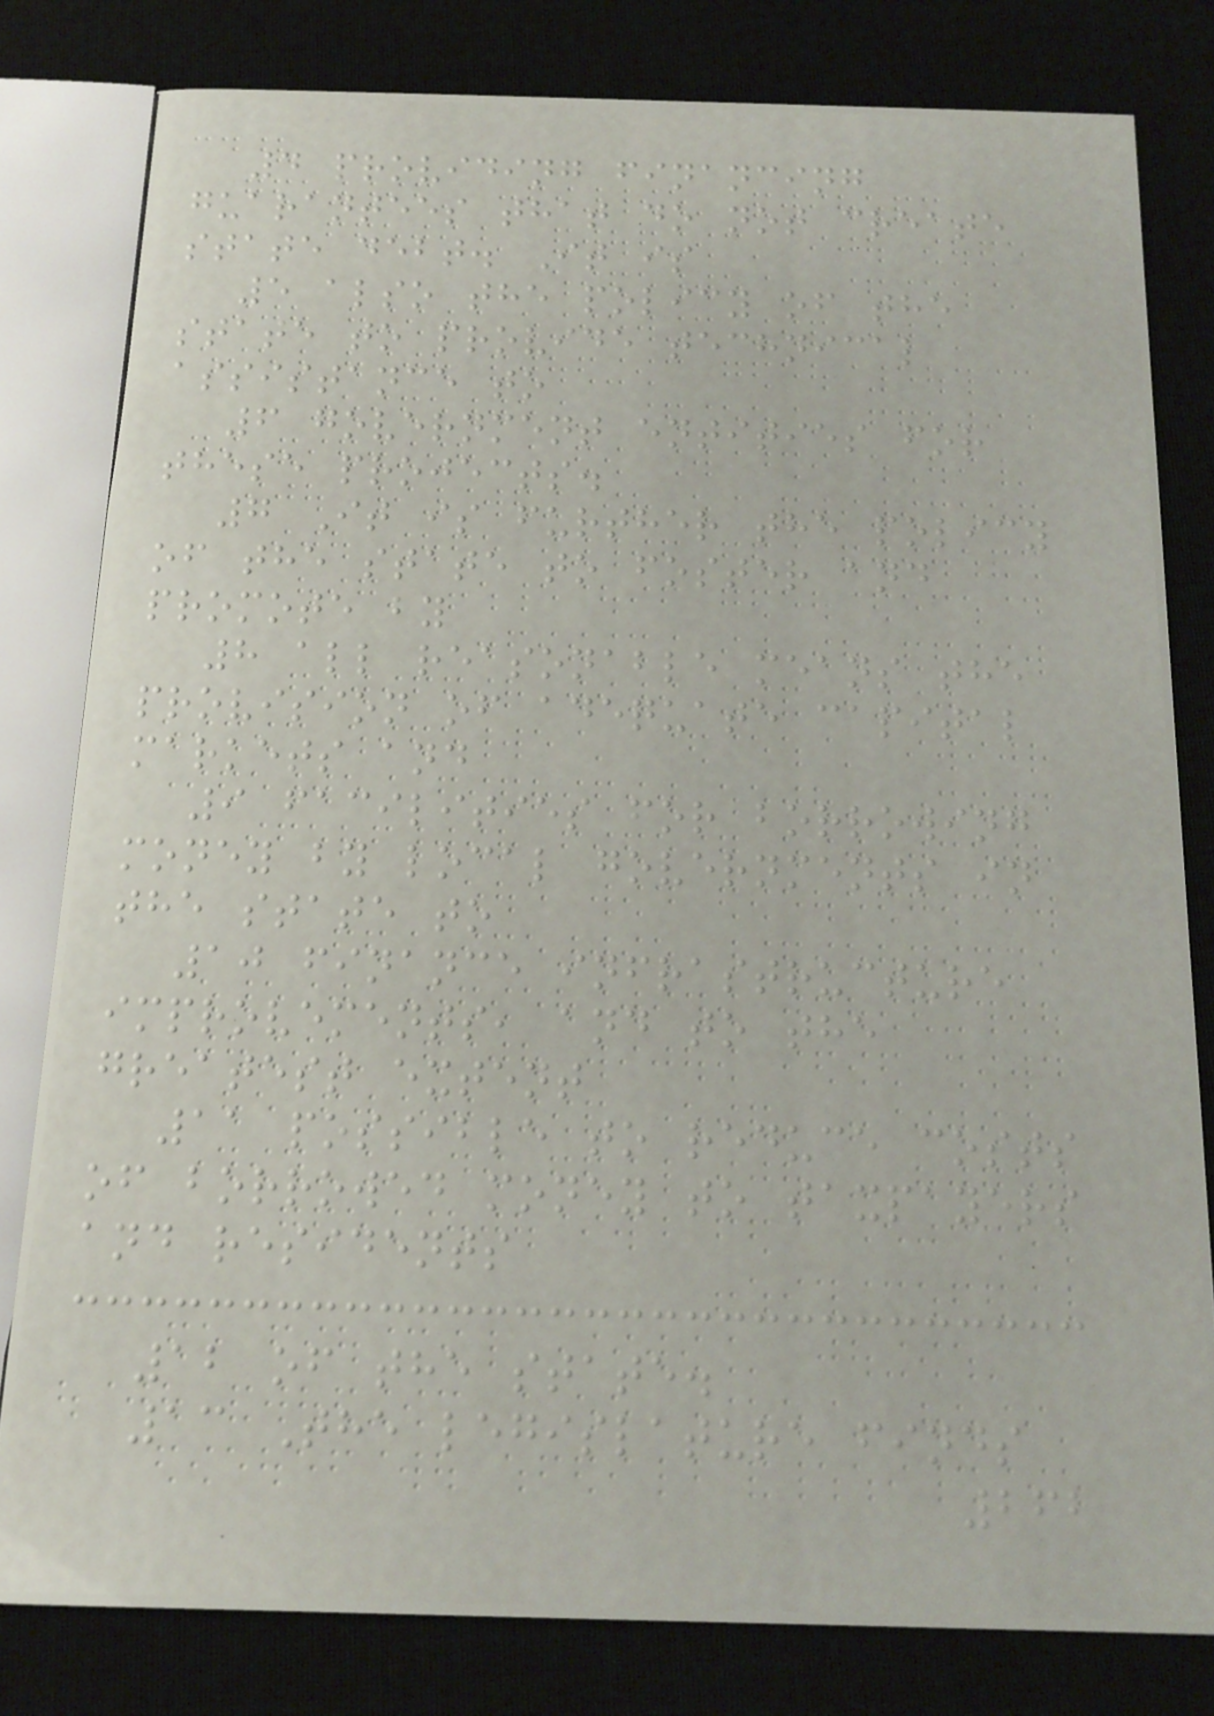4 providing financing
guarantees that do not create
state debt. It is
5 also the policy of the
state to provide technical
assistance to
6 government entities for
these projects.
7 It is further the policy
of the state to foster and
promote by
8 all reasonable means the
provision of adequate capital
markets and
9 facilities for borrowing
money by local governments in
the state to
10 finance infrastructure
improvements, and to the
greatest extent
11 possible to reduce costs
of borrowed money to taxpayers
and residents
12 of the state.
13 The legislature finds
262
